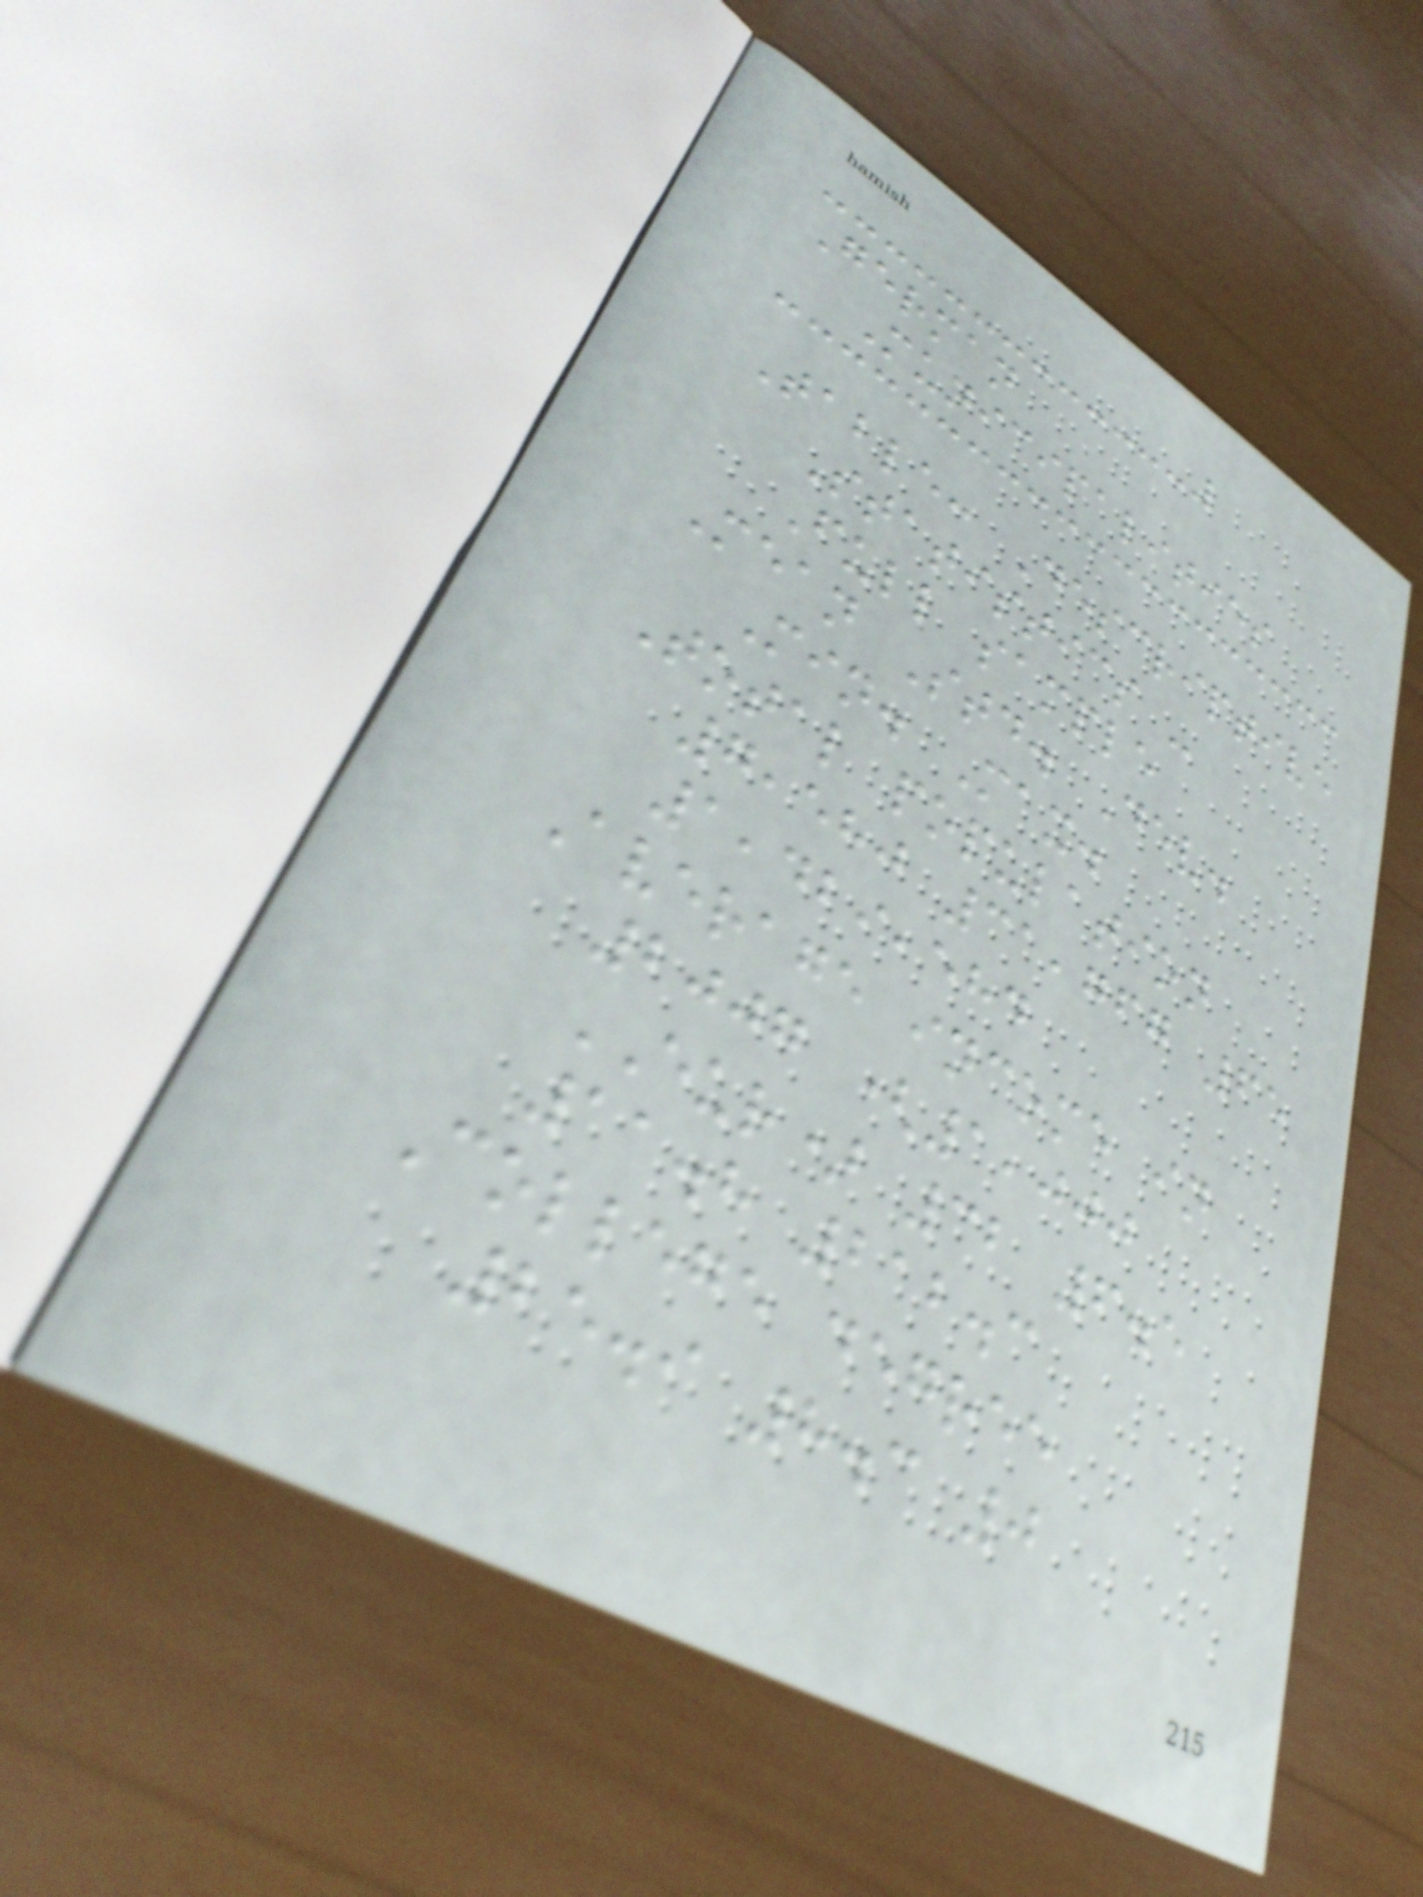German
Municipalities
Table: Descriptive
Statistics -
Full sample
Mean Std. Dev.
Min. Max.
Total population
7,580 31,767 65
1,429,584
Average income in
2007 (1,000
EUR) 32 6.5
11.8 212.3
College degree
25.9 8.3 0
